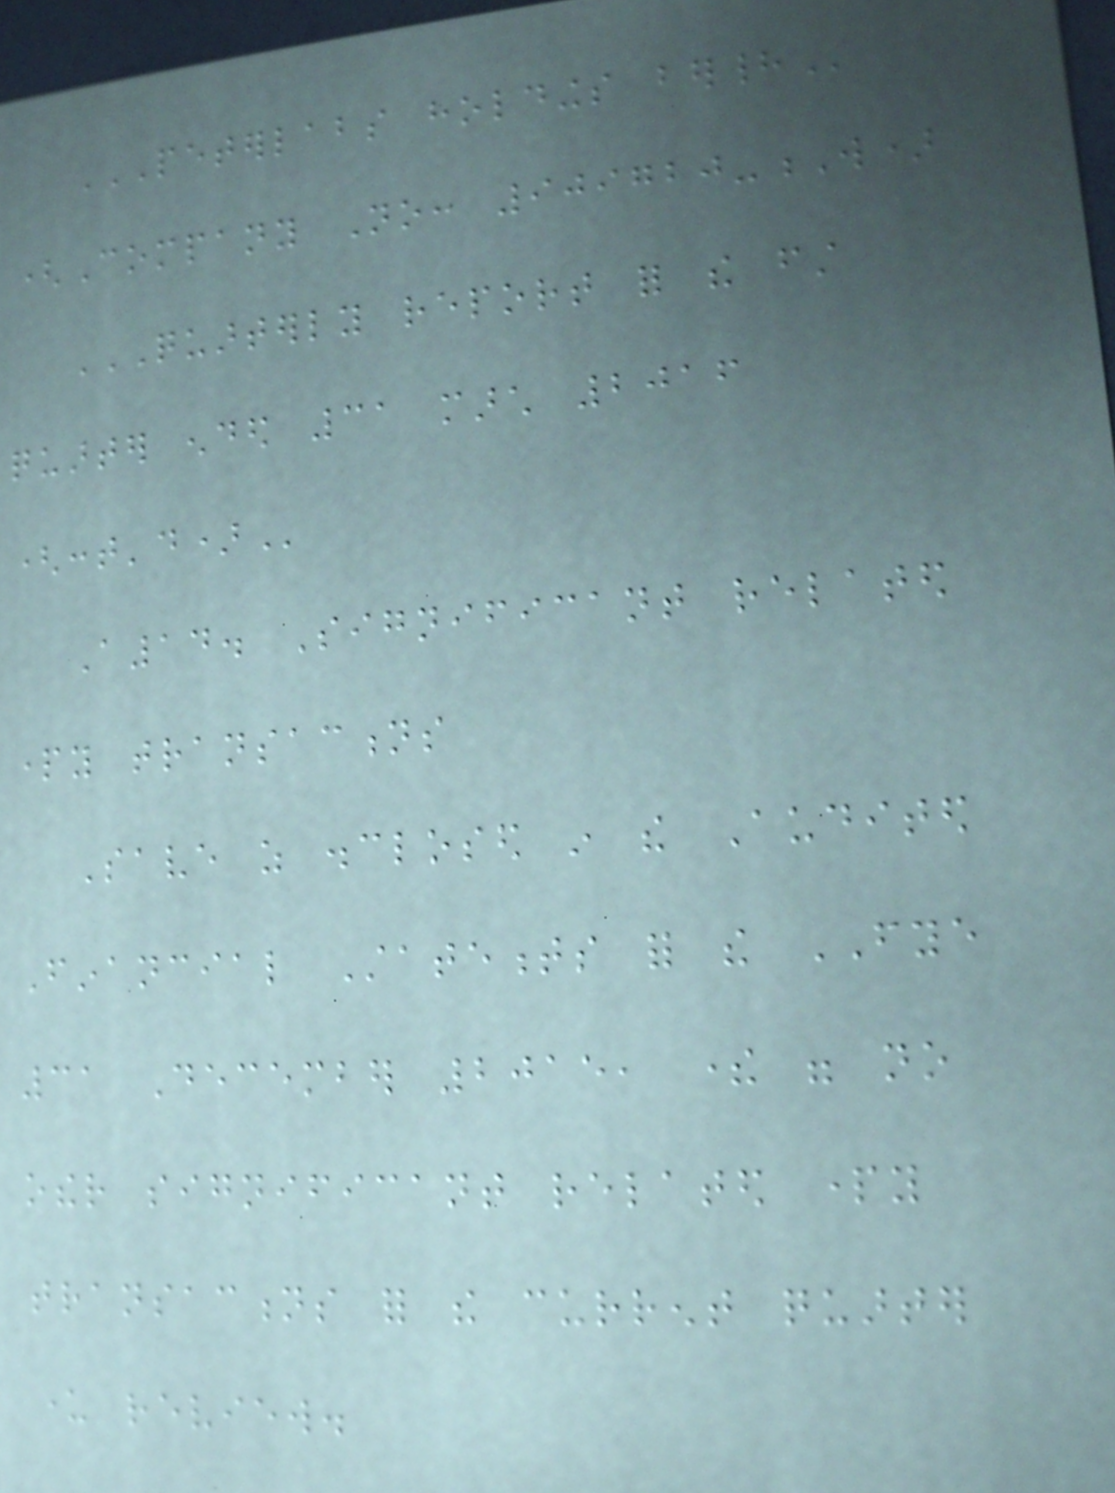PETERLABS HOLDINGS BERHAD
(Company No: 909720-W)
QUARTERLY REPORT FOR THE FIRST
QUARTER ENDED 31 MARCH 2016
(CONT'D)
A14. Significant related
party transactions
Save as disclosed in the Audited
Financial Statements for the FYE
31 December 2015, there were no
other significant related party
transactions for the current quarter
under review.
